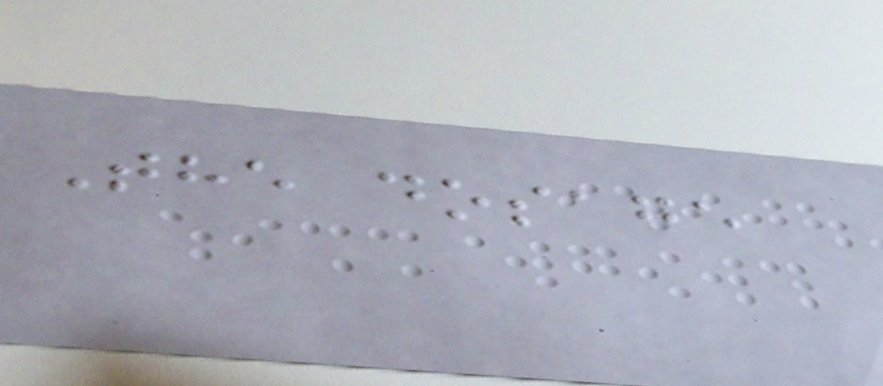The dosage
